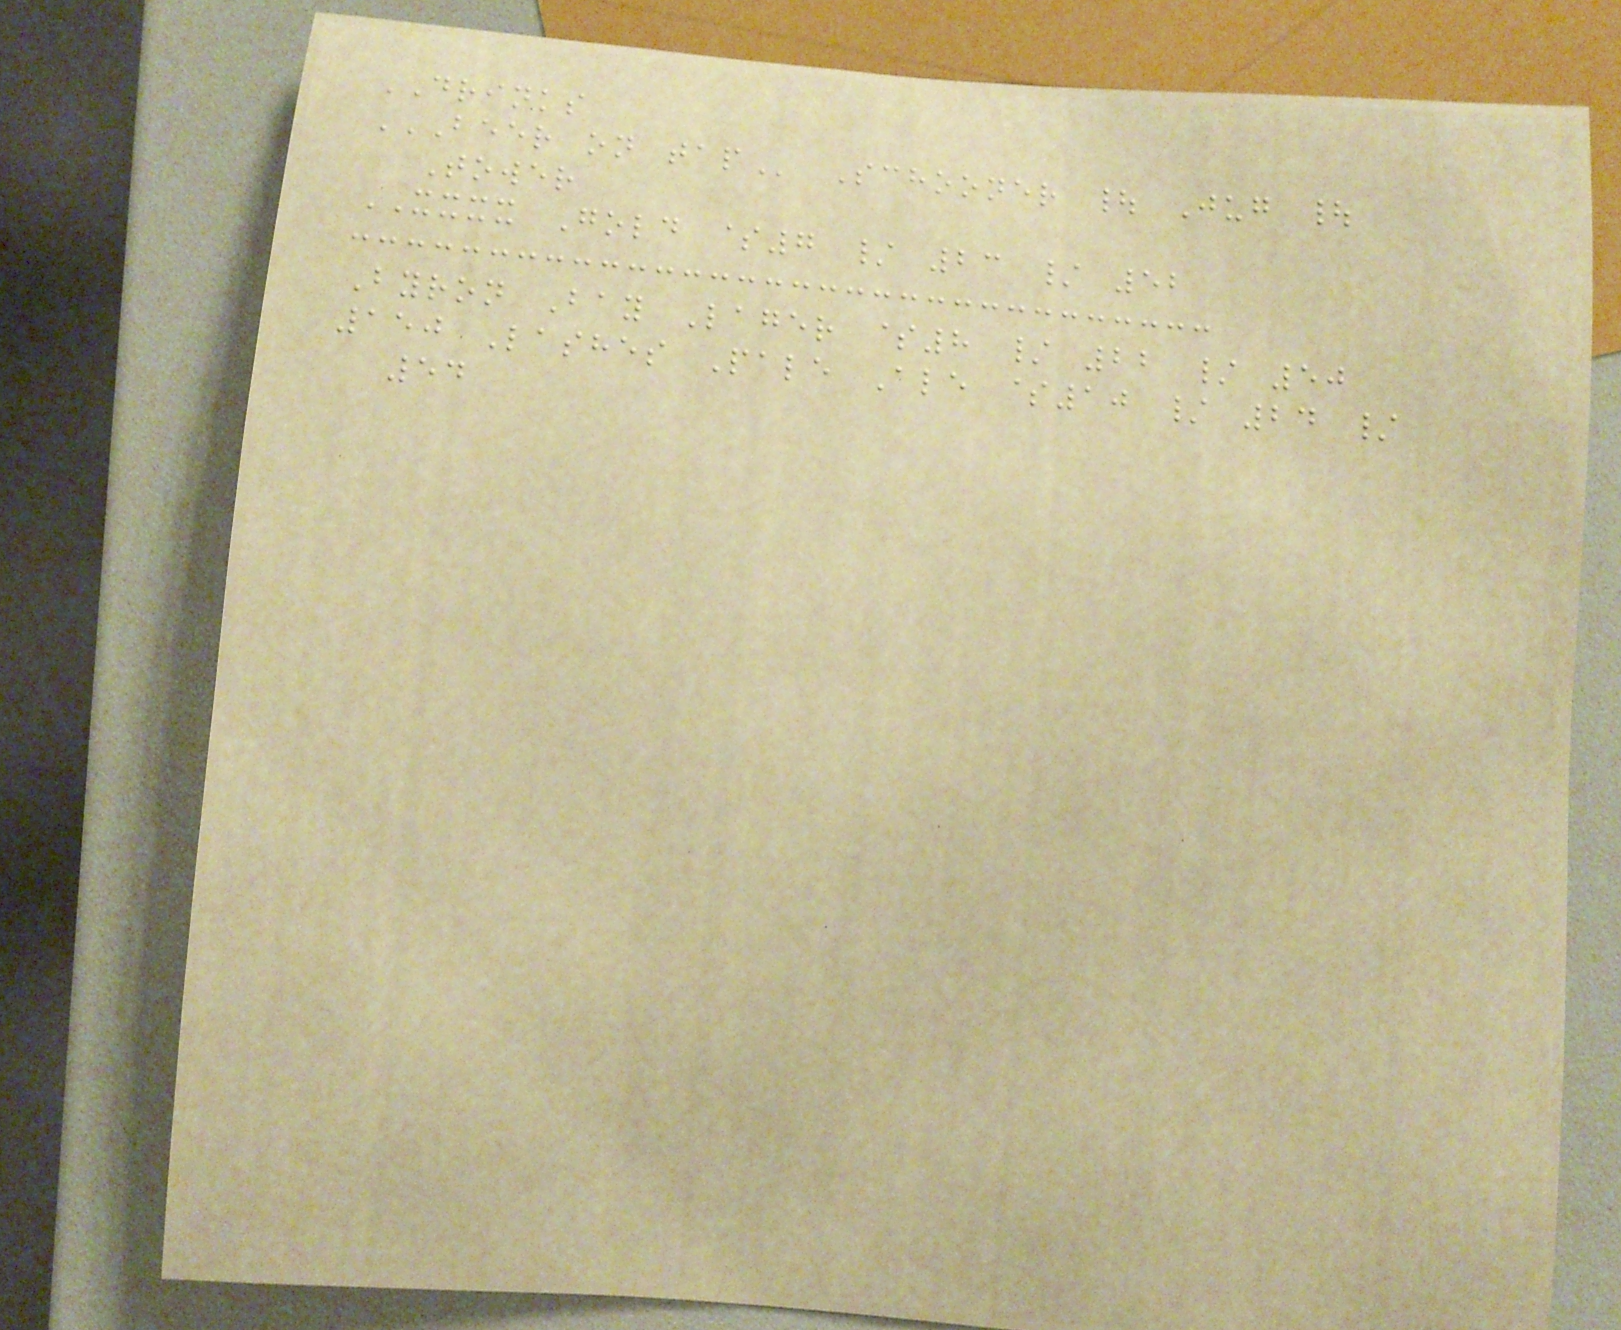DRINKS
BEER ON TAP Schooner | Jug |
Tower
XXXX Gold $7 / 23 / 52
Byron Bay Lager $8 / 22 / 50
150 Lashes Pale Ale $10 / 24 /
54
